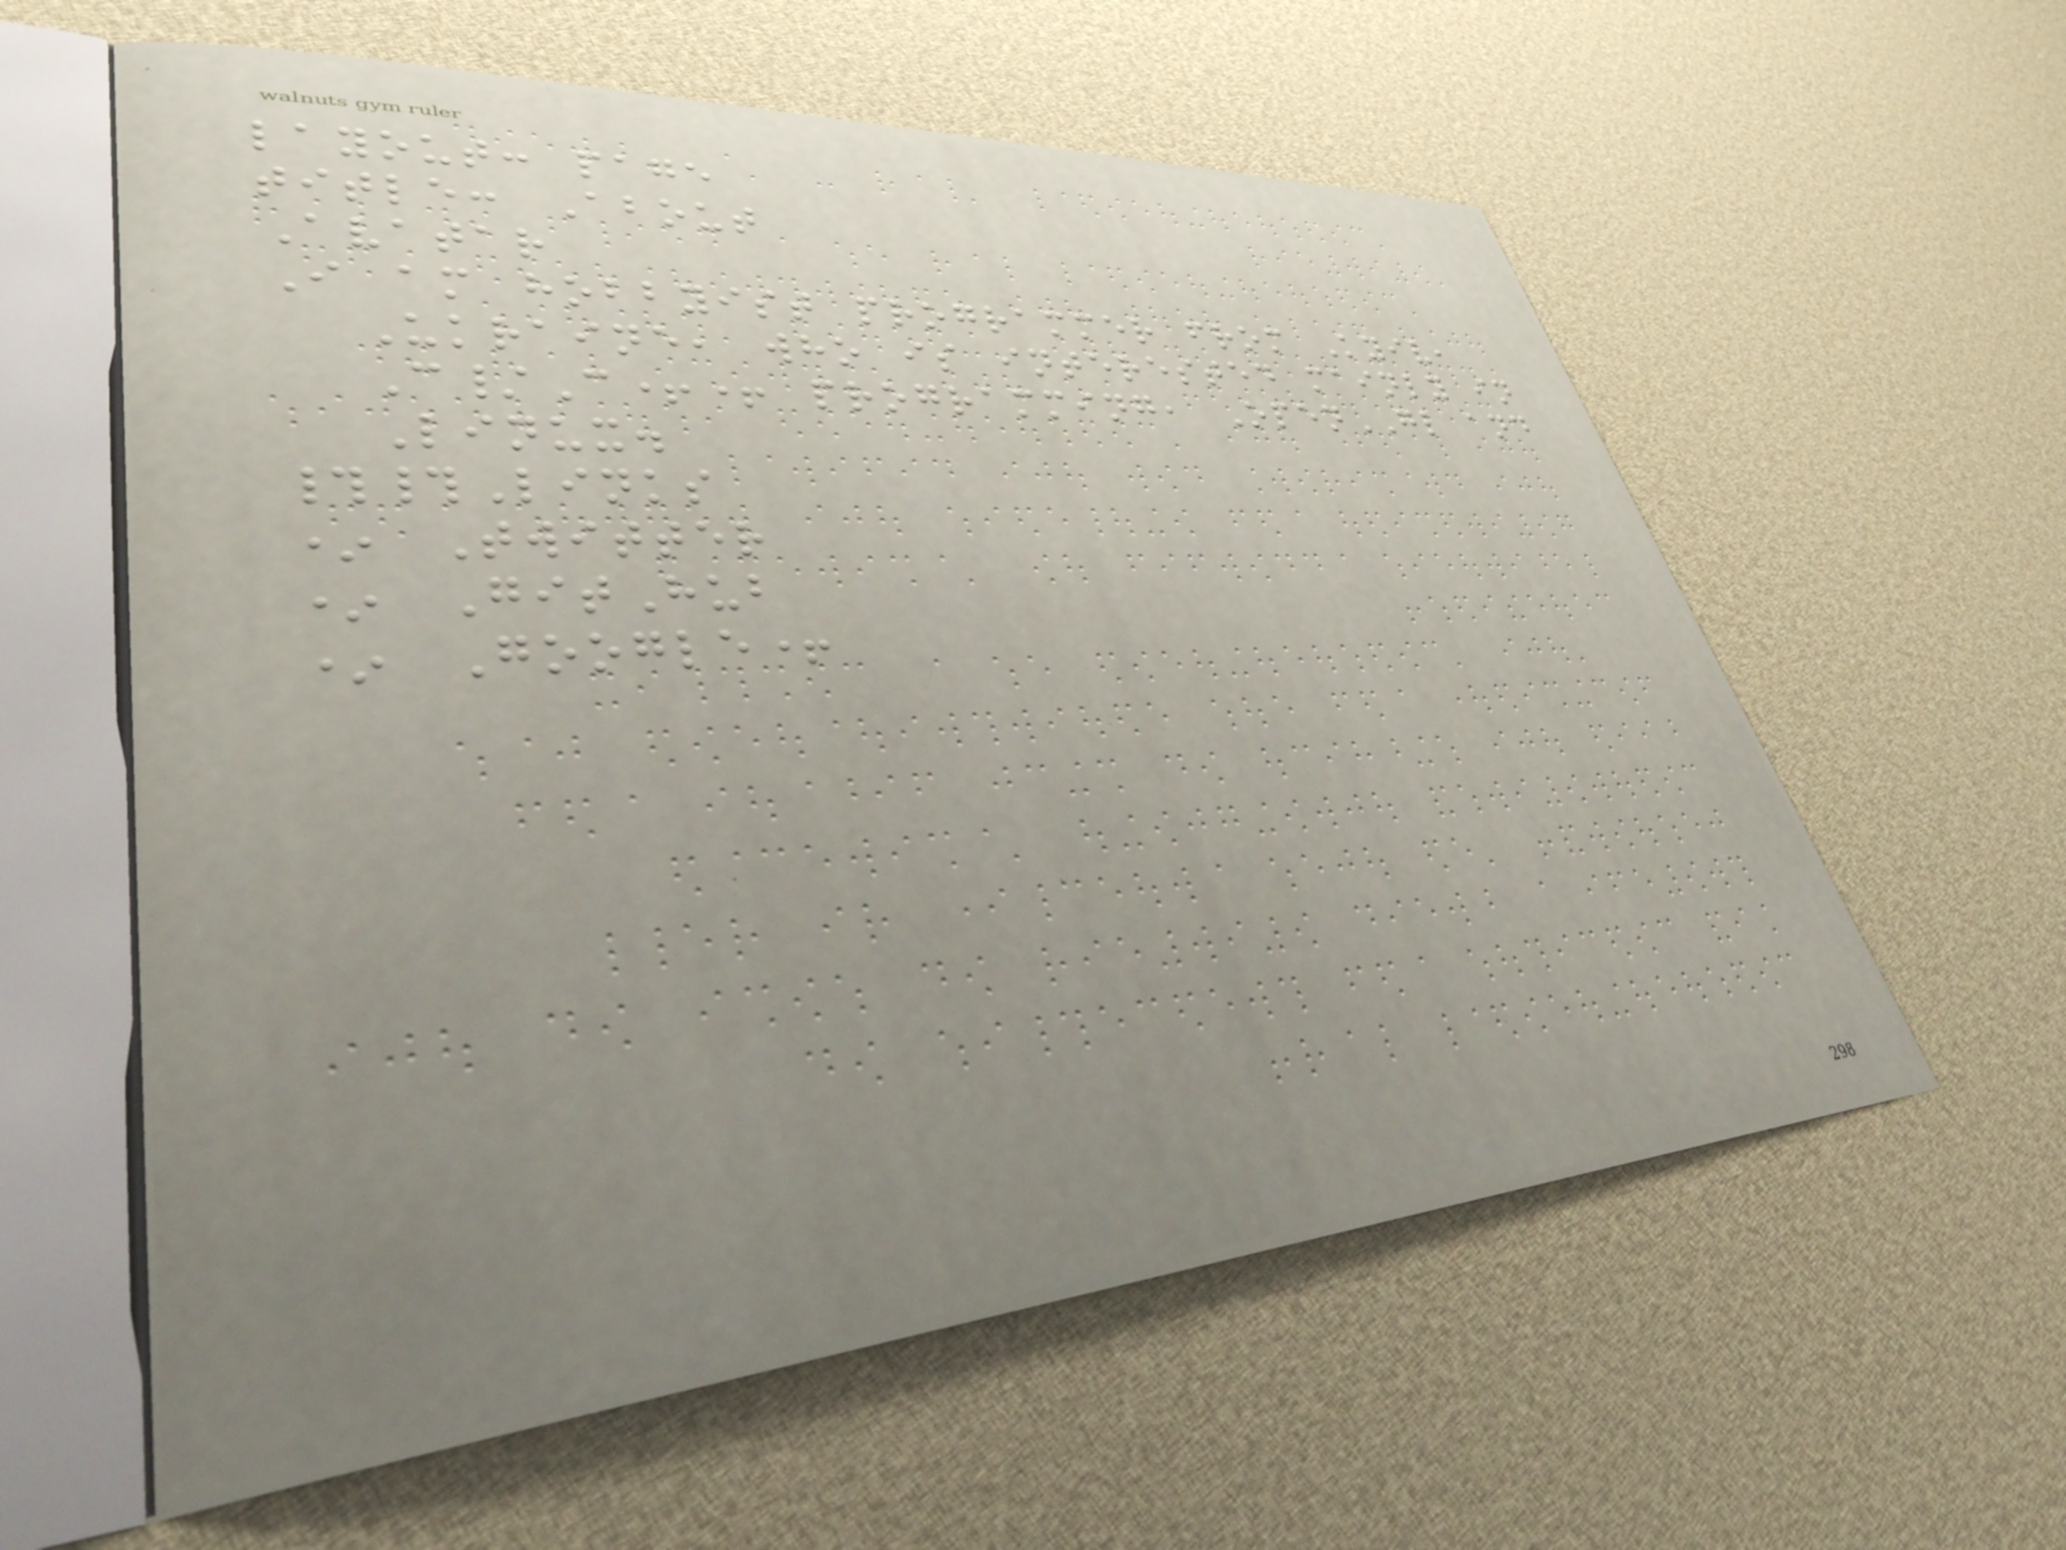layout: page
title: About
Avatar
I am hobbyist programmer from Kyiv,
Ukraine, who is interested mainly in
C/C++ programming, OpenGL and
Linux.
##Links
* Twitter
* GitHub
* Google+
